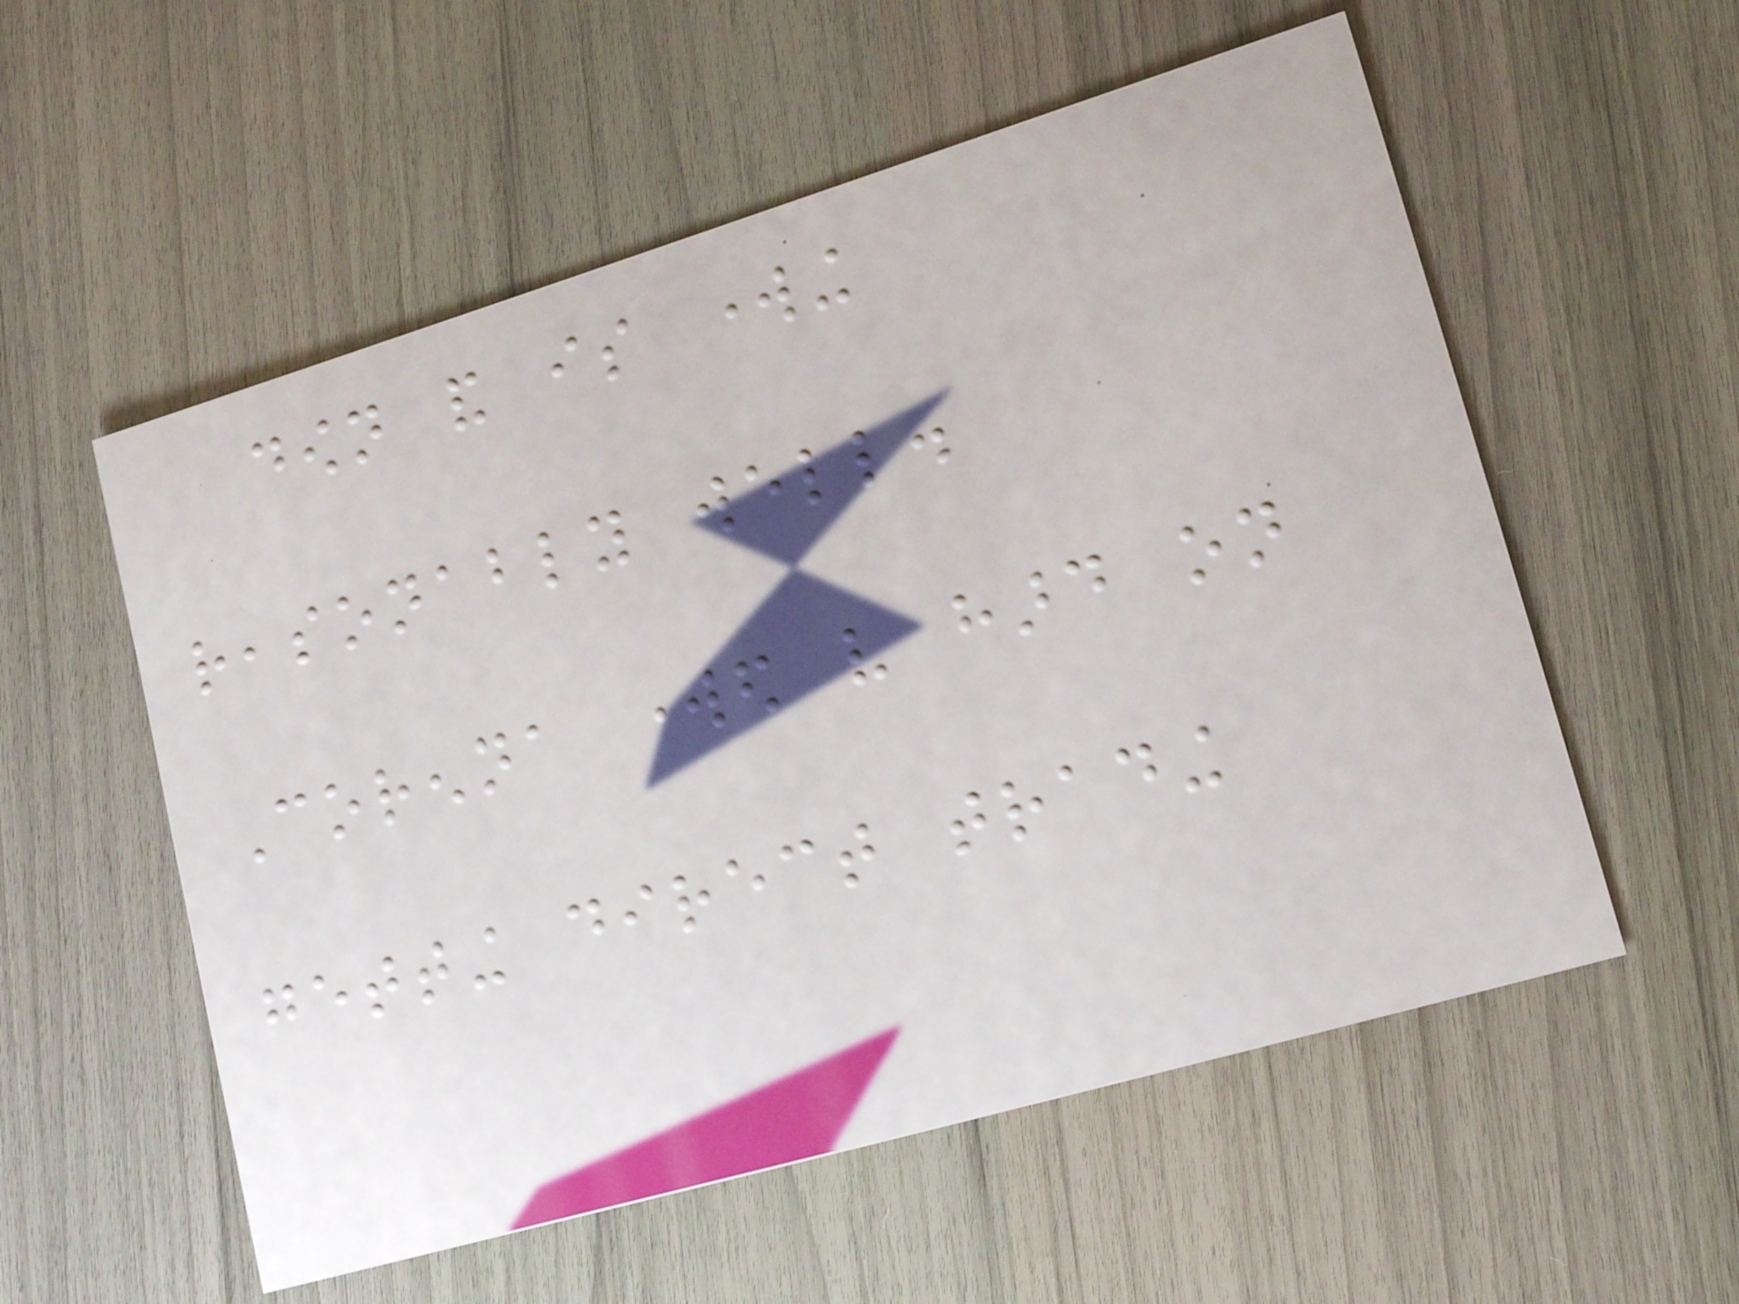down and is working
reasonably well.
Corenna worked very hard on
getting direct trading
